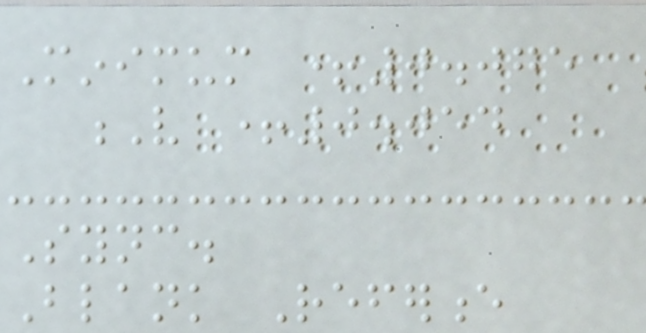Minimum +0.075
V +0.054
Sync.
Blank Reference
